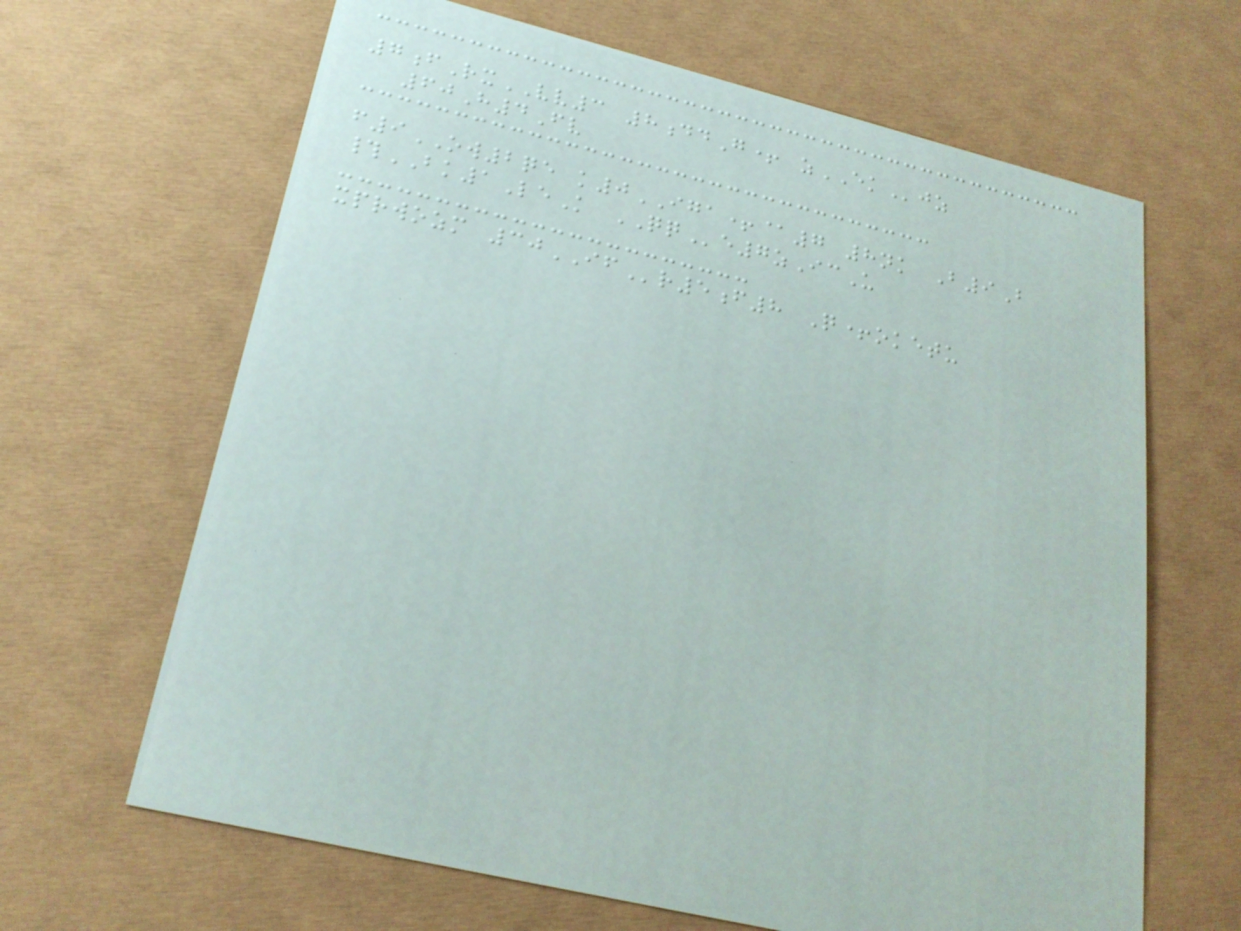7fRxVV3 8ddG+ zEKjz
60H4Fv
f9OW2qe k0IGA+@7 8nk B9B
#BK1LeK QQe7zIcU
xprwozm 30IFr5f8 Q+oketu
